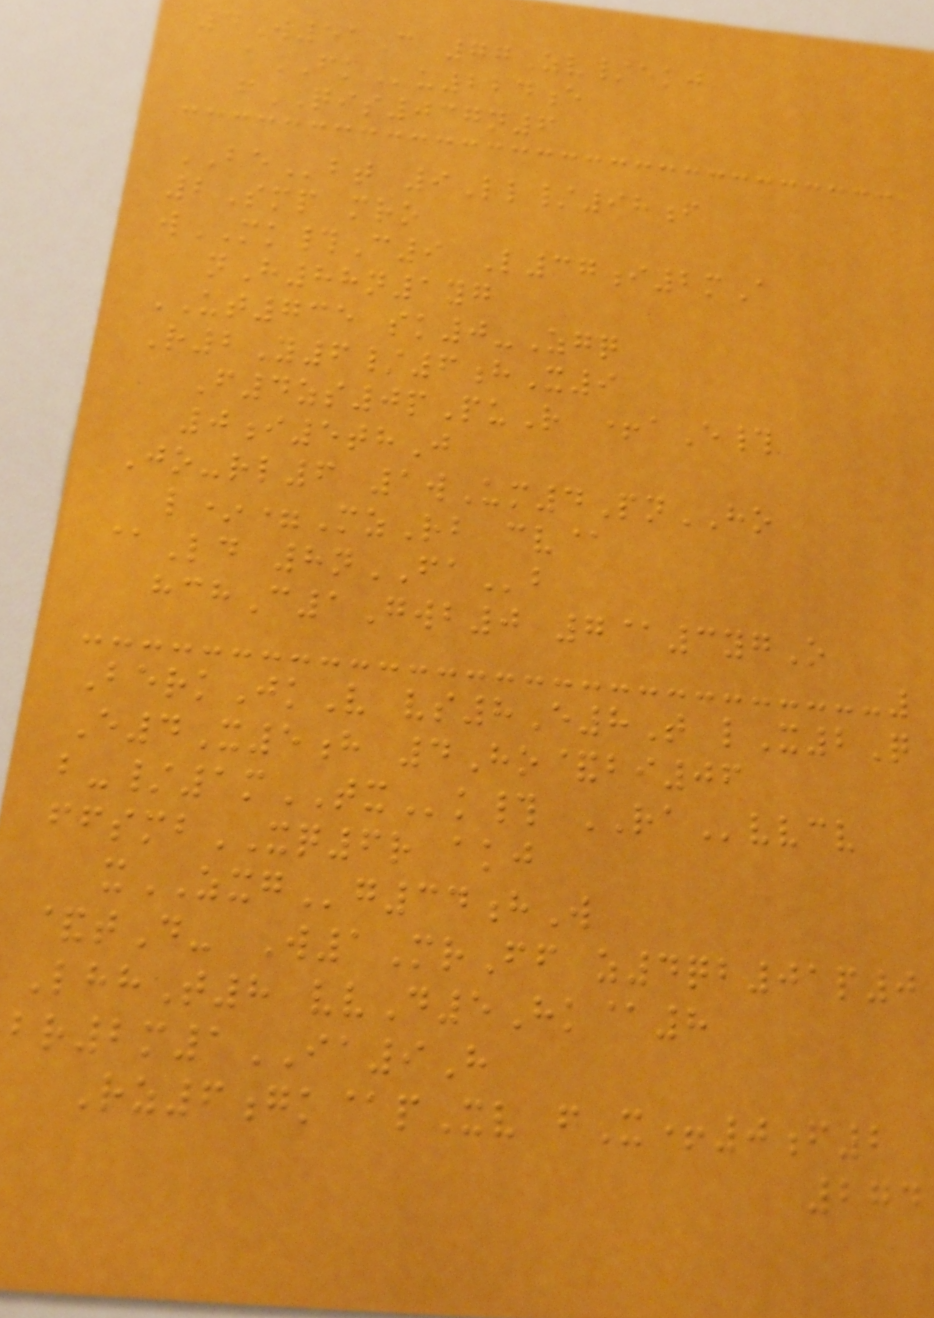4W51C 77Zv/ekj
aFKu224e
fQIS037n6
BEbt 9Ll/98f
2Smp mro
wMK#C9 L37i2mA
nH88n1yg
UT735 sk0-Zgq
R2Y6/6hX9
F4zs0pPuR +aE#
0i5thJ
Jo-rl6 1wUm4PnHO
l*=MzRb cv@
@Ld 8nFAb
hchC1Gwb0 7@3ygO
BerkJkV vs8E8T lX2Q
E4X5h 4Ho&bi06
b-/1mTXk# RAvvcv
ffsmbXQ6r akj
xZXGg34hW
&tD- W1MrFf z4qb01p0
LhhT8 vvD5Hk@8
br2m1IA9H
Rz6gk@pXv fX+0f2
274
